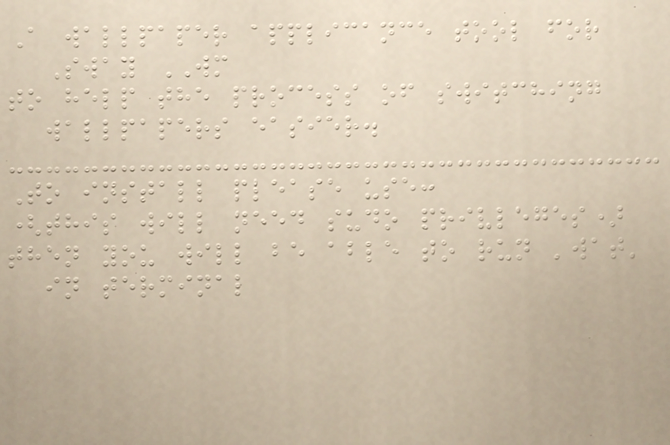A wallpaper applicance tool for
Sway WM
to help the process of switching
wallpapers easier.
To install please use:
(this will need sudo privleges)
then you will be able to run 'wat'
in terminal
